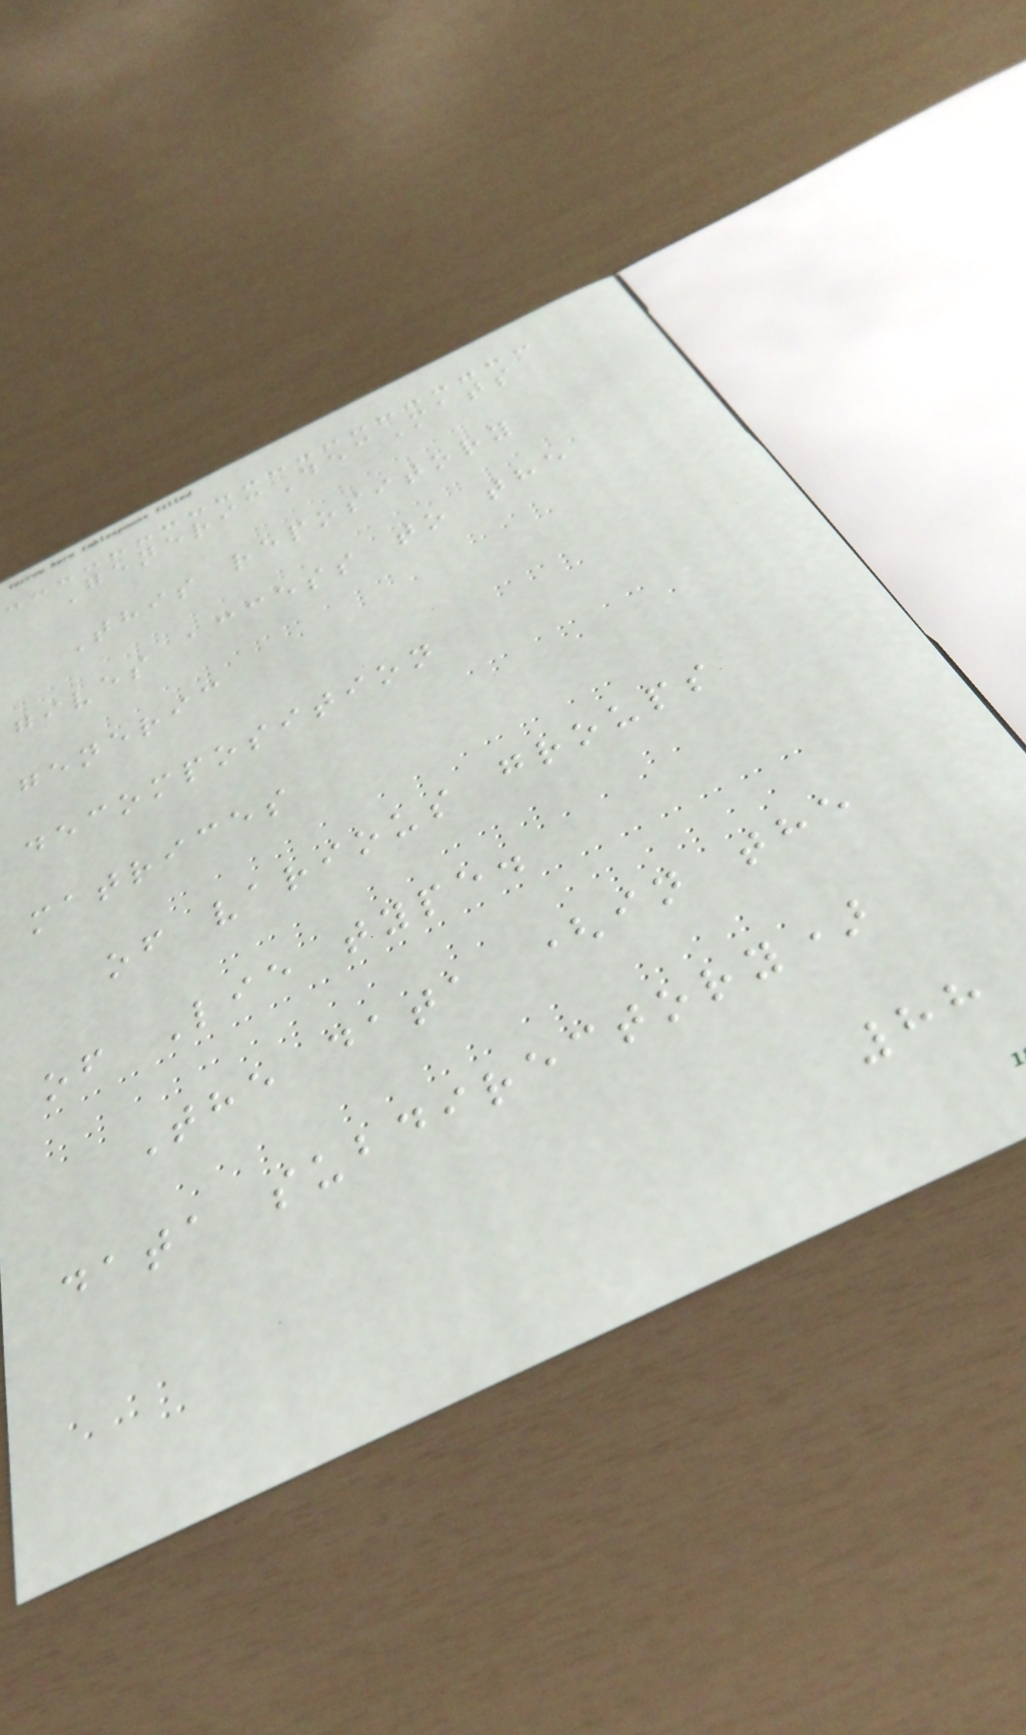GenericDecMats
This repository
gives access to the
generic
decomposition
matrices
of various groups
of Lie type.
The data (in the
data subdirectory)
88
